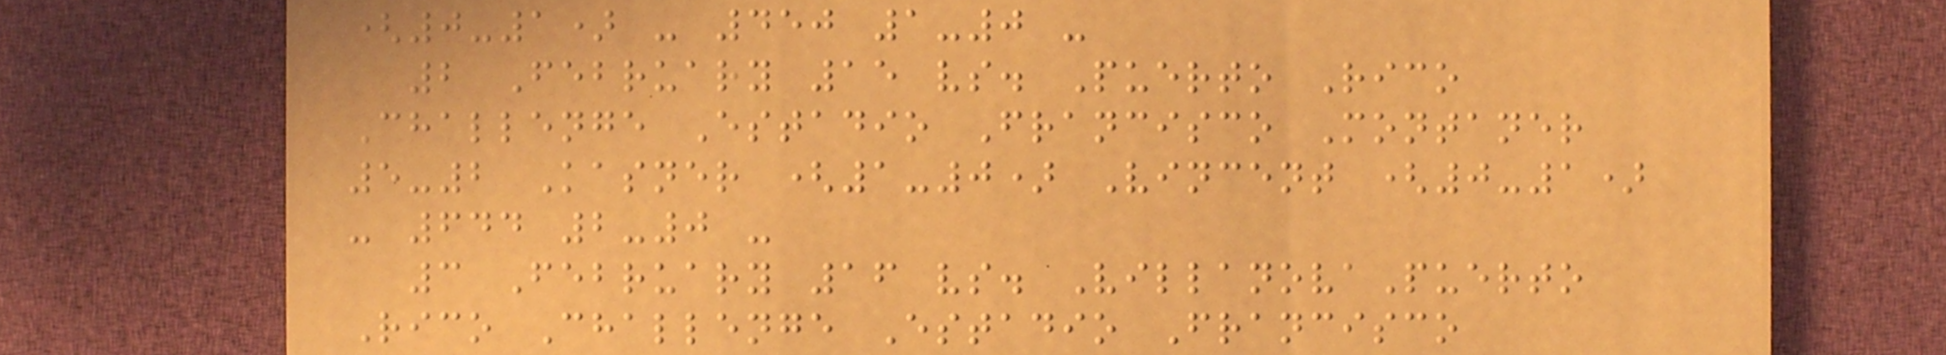(0-1) - 450 1-0 -
2 February 15 vs. Puerto Rico
Challenge Estadio Francisco Montaner
5-2 Kasner (1-0) Vincent (0-1)
- 644 2-0 -
3 February 16 vs. VillanovaPuerto
Rico Challenge Estadio Francisco
